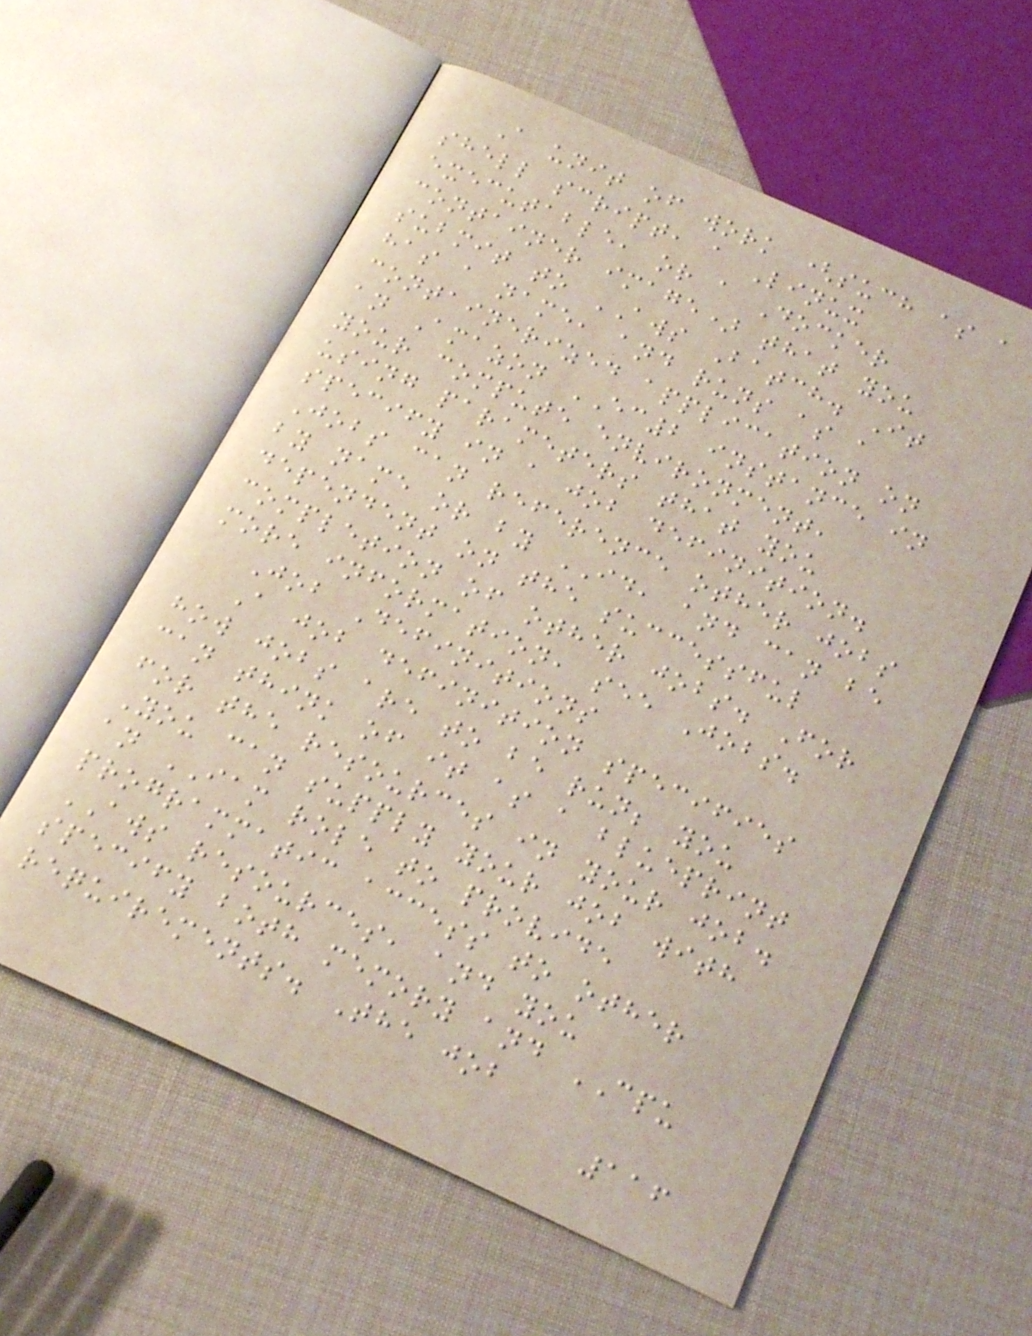A unit of work (such as a
shell script, a Linux
executable, or a Docker
container image) that you
submit to AWS Batch. It
has a name, and runs as a
containerized application on
an Amazon EC2 instance in
your compute environment,
using parameters that you
specify in a job definition.
Jobs can reference other jobs
by name or by ID, and can be
dependent on the successful
completion of other jobs. For
more information, see Jobs.
Job Definitions
A job definition specifies
how jobs are to be run; you
can think of it as a blueprint
for the resources in your job.
You can supply your job with
an IAM role to provide
programmatic access to other
AWS resources, and you
specify both memory and CPU
requirements. The job
116
